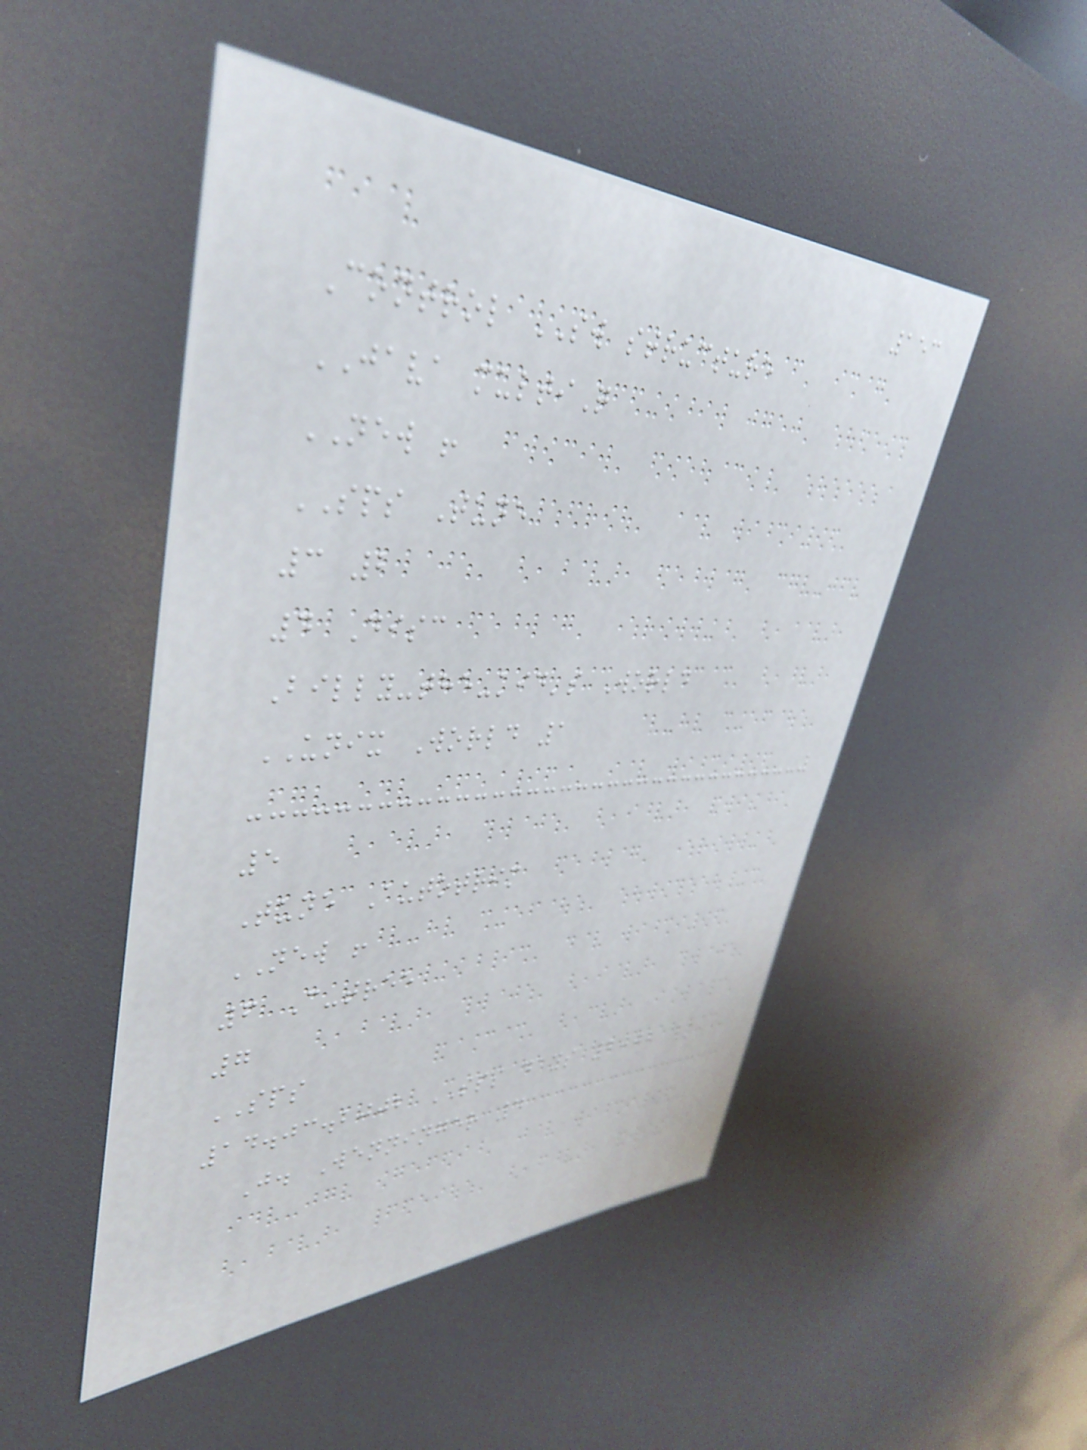153
Control SW structure
JAVA multiQ
NEW !
SPS Tune
3 2
4 Disc
Billy-the-kid's World
UNIX World 1
5
Tune Autotrim
NEW !
6 C-tree
7
SPS
14.03.2002 SPS days 2002 /
J. Wenninger 4
